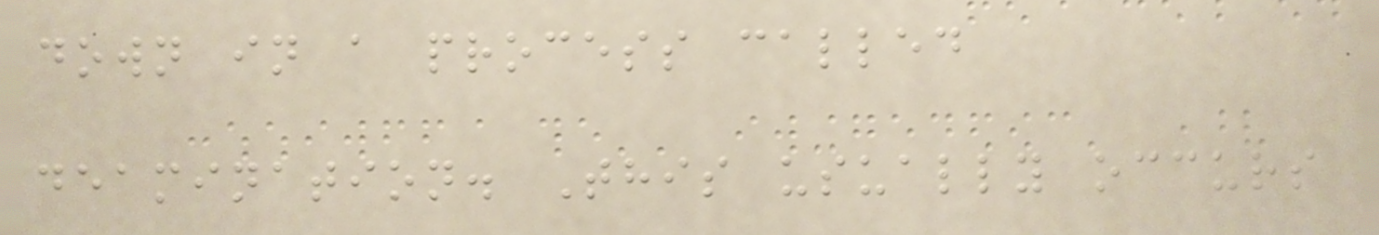down in a process called
deamination. This usually occurs
